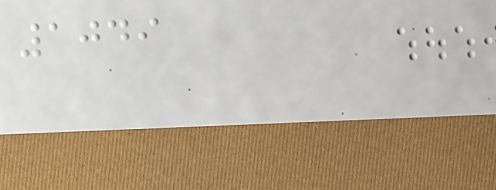1049
